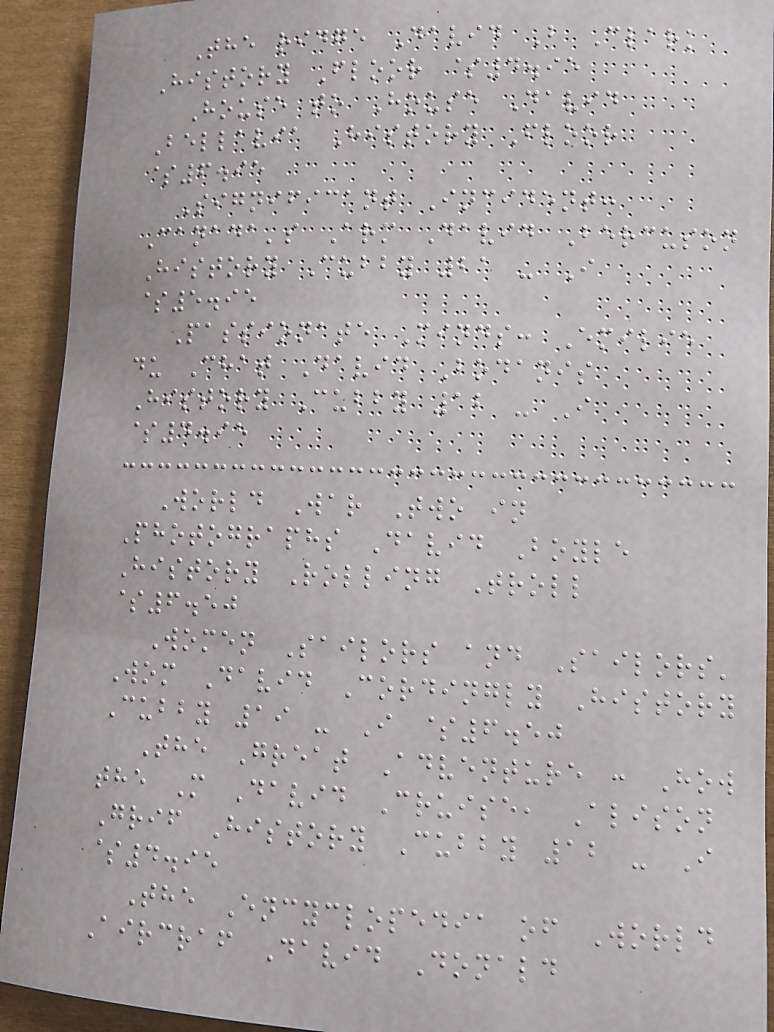The ridge David B Clark
History Floor $4.95
House to House David
Bellavia History Floor
$6.95
Significant Incident:
Canada's Arm David Bercuson
History Cubby 21 - I
$5.95
Passionate Minds: Emilie
du Chat David Bodanis
History Cubby 12 - I
$4.95
World War Two in
Photographs David Boyle
History Rolling Troll
$6.50
Women Sailors and Sailors'
Wom David Cordingly History
Cubby 19 - I $6.50
The Great Adventure : How
the M David Cruise, Alison
Grif History Cubby 12 - I
$4.95
The Encyclopedia of World
Aircraf David Donald
